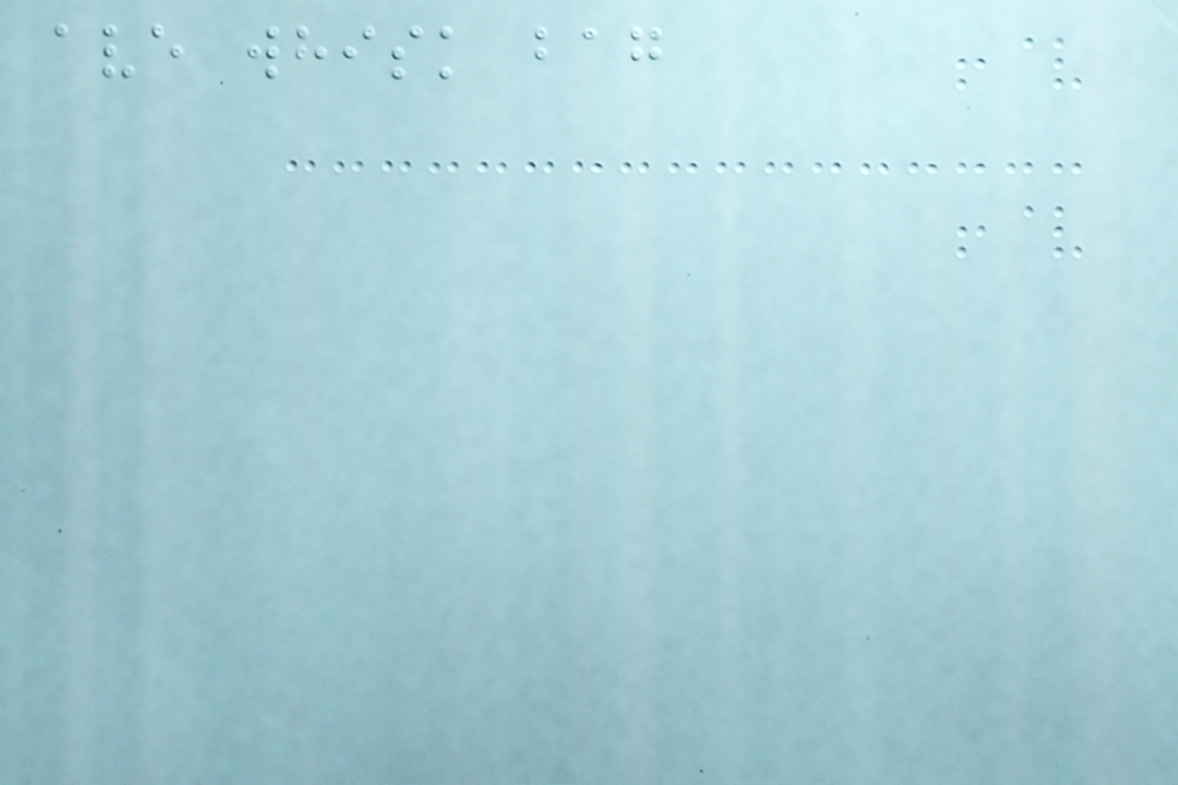ave whisk bag
